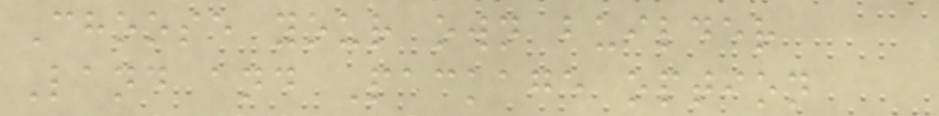Choose your own builder
Land and Package option
